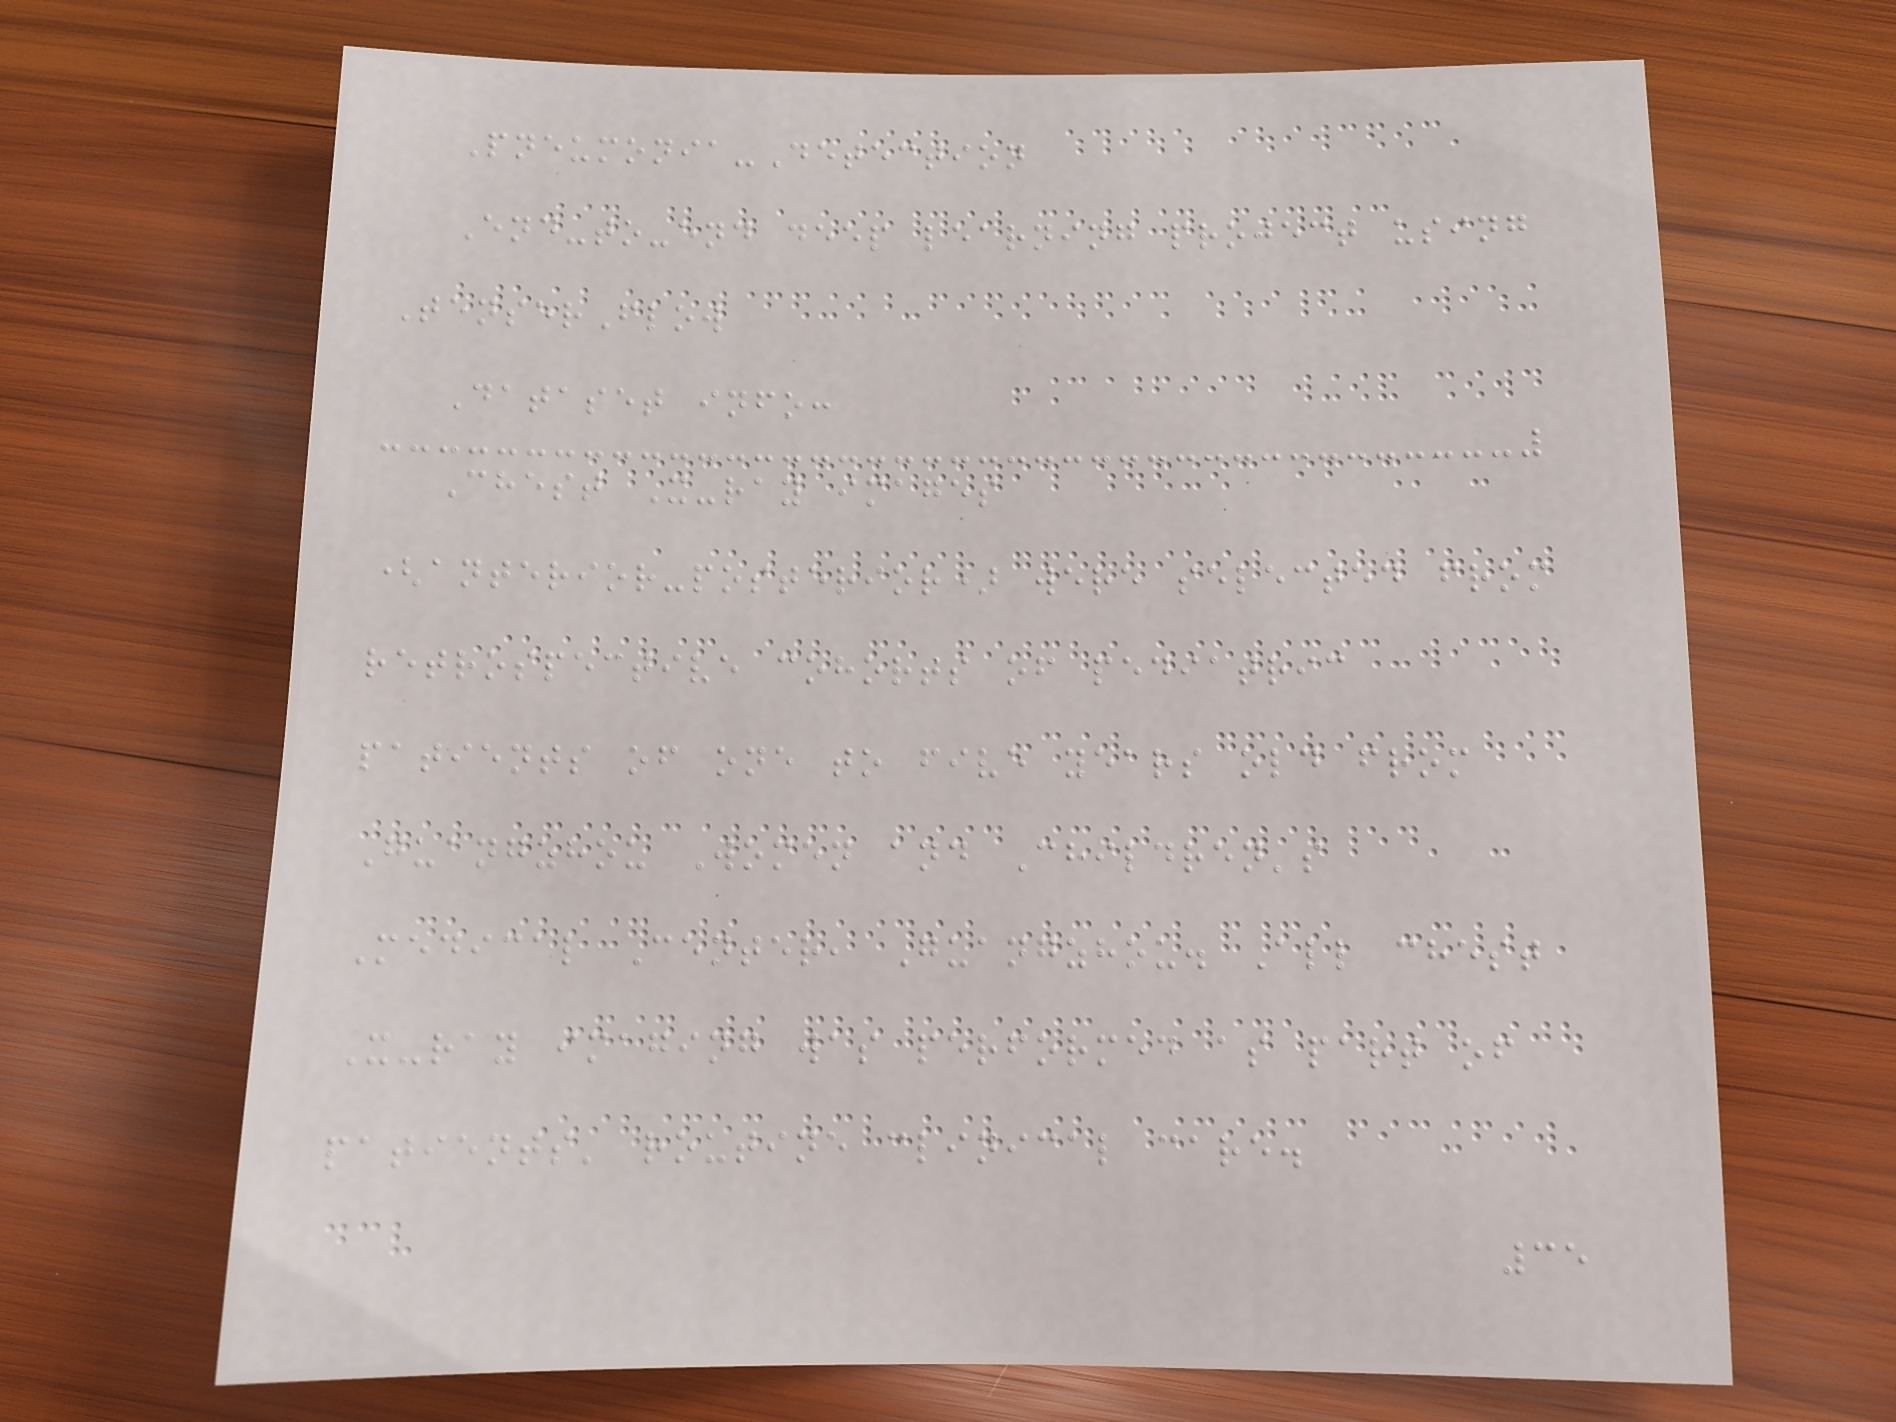Pneumonia-Detection
End-to-end deep learning project using
TenserFlow
Dataset info:
Chest X-ray images
(anterior-posterior) were selected from
retrospective cohorts of pediatric
patients of one to five years old from
Guangzhou Women and Children's
Medical Center, Guangzhou. All chest
X-ray imaging was performed as part of
patients' routine clinical care.
35
